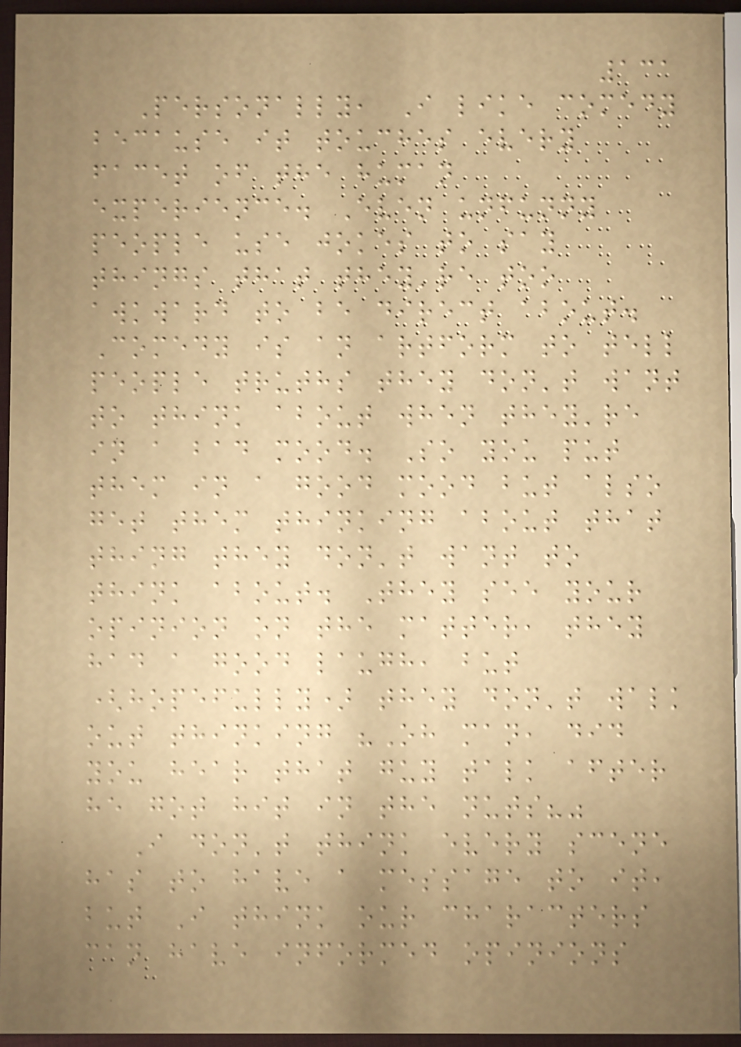131
Personally, I like comedy
because it touches every
facet of the human
experience. Even unfunny
people use jokes to say
things that they're too
awkward to be direct about.
Comedy is an artform to tell
people truths they don't want
to think about when they're
in a bad mood. So you put
them in a good mood but also
get them thinking about that
thing they don't want to
think about. They see your
opinion on the matter, they
had a good laugh, but
(hopefully) they don't walk
out thinking "Oh man, did
you hear that guy talk after
he got hit in the nuts?"
I don't think every scene
has to have a message to it,
but I think our characters
can have informed opinions
